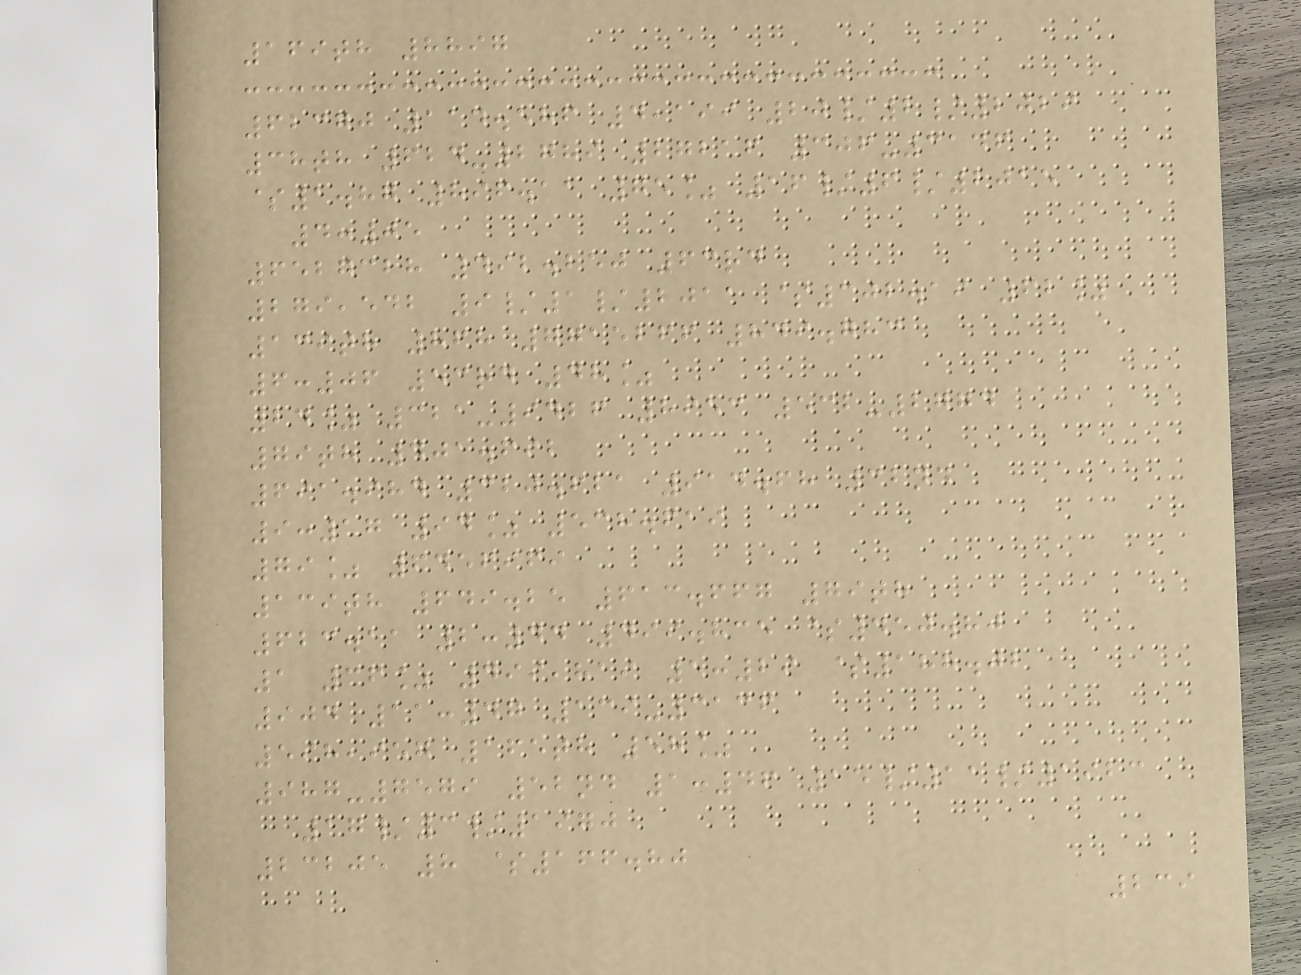169th 8897
62370 114.586 4,199 20/2/2029
38th 624-2789 27216 306-3146
$1.87 896.11 75% 16/6/2015
4:05
6527328 492.250 63rd
279,542 9/1/2011 $302.19 62%
139th 868 7715266 849.783
6:06 53rd 48%
24% 321-9426 8953 532-2774
79th 401.692
691.984 320.621 914.68 32nd
9:17 94% 538.619
79% 6456969
139th 649.25 613.667 79th
623.11 2:44 499.835 $450.80
1 36% 499,819 5:29 $188.02
904 11:47 139-3136
598,957 165th 58%
987-7579 52nd 1:46 15/11/1923
17/3/1970
23205 8 $166.80
239
